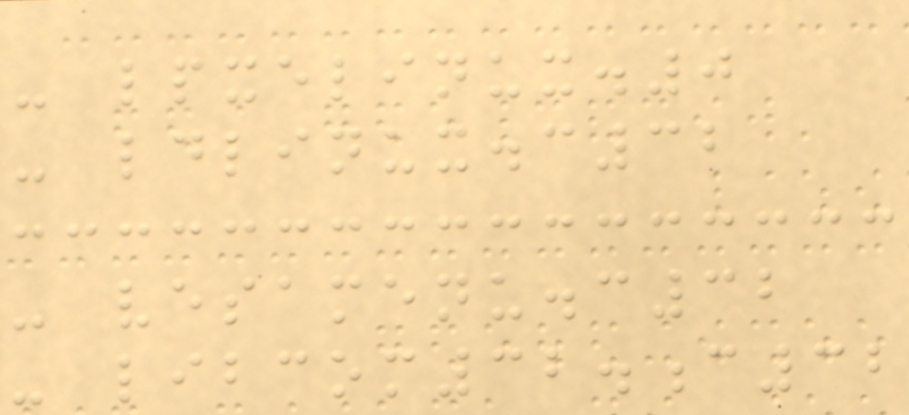- lpxelinux.0
- ldlinux.c32
- vesamenu.c32
- libcom32.c32
